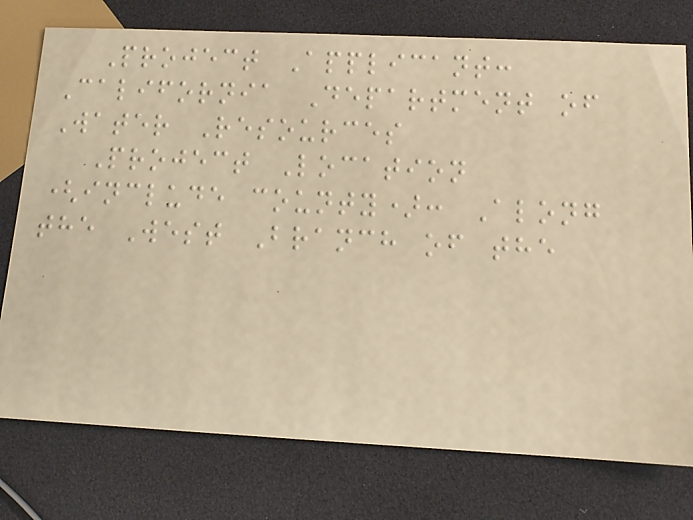Project Applicant:
California Department of
Water Resources
Project Location
(include county): Along
the West Branch of the
